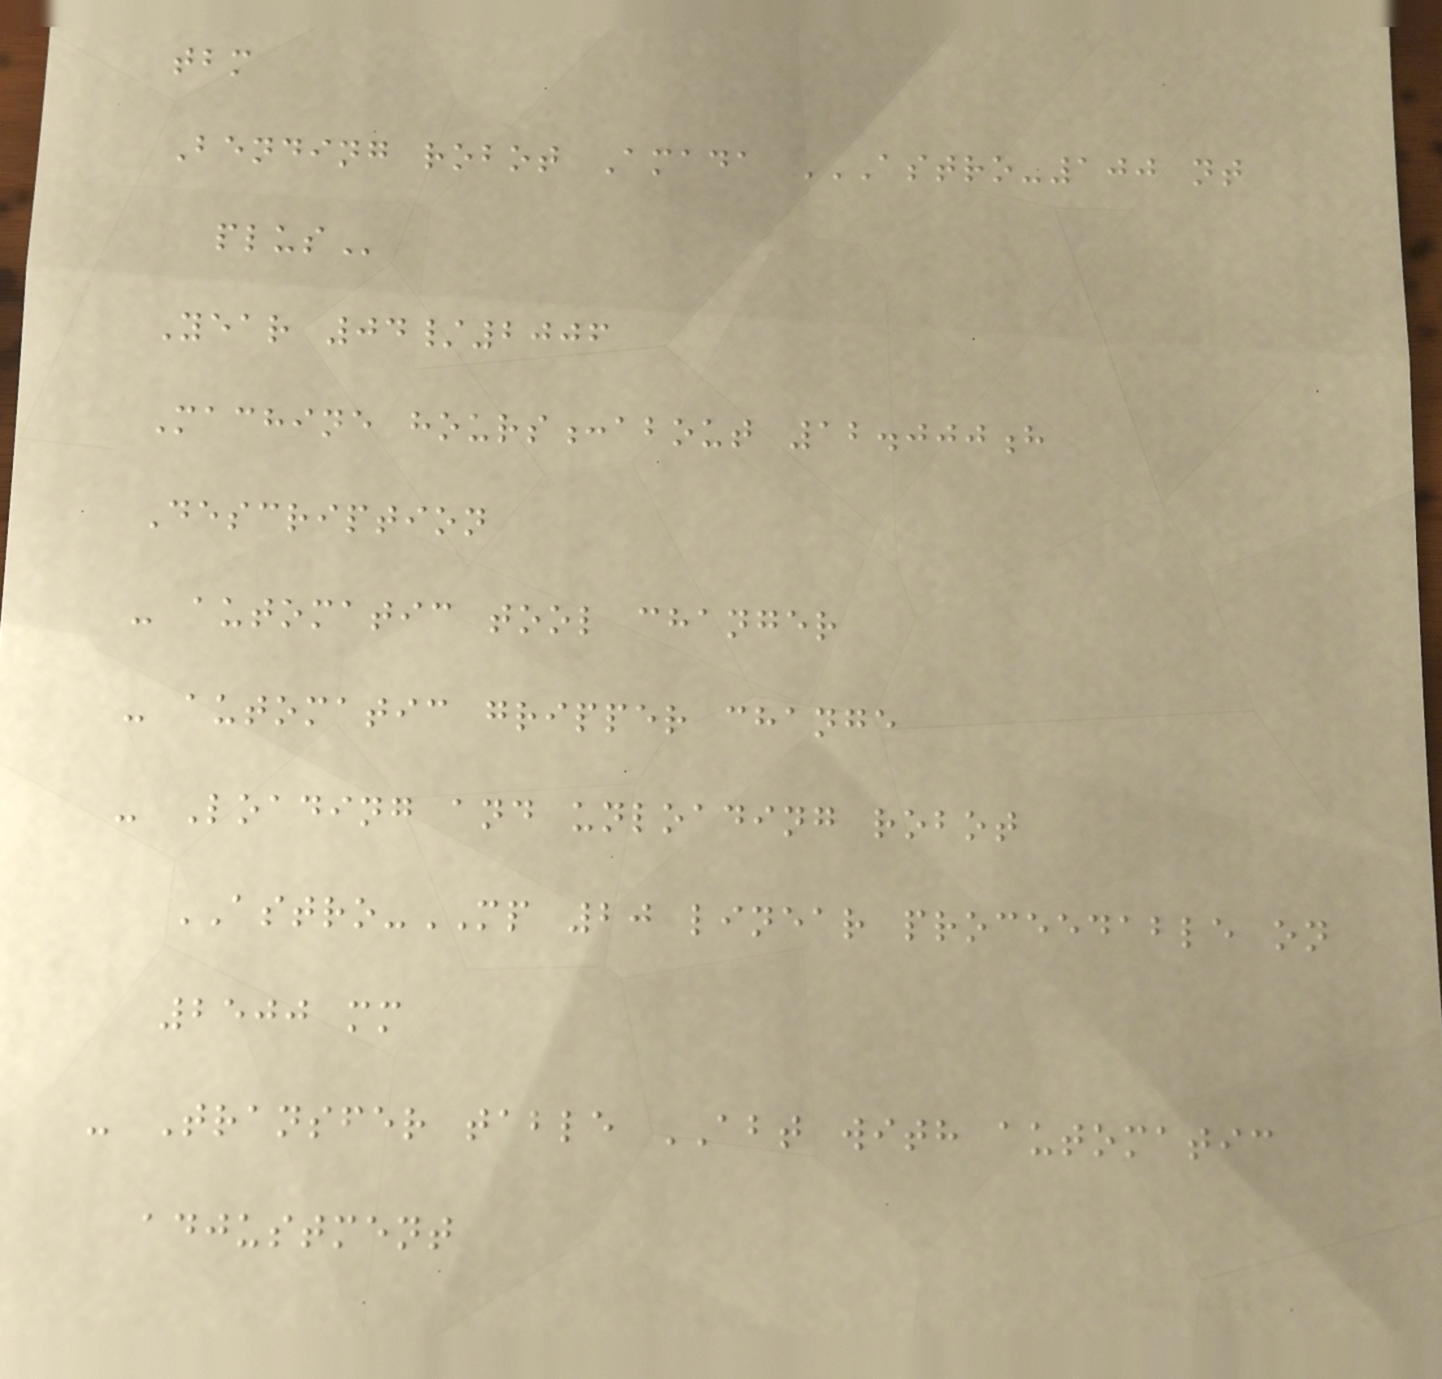tbm
Bending robot Amada ASTRO-100 NT
PLUS
Year 04/2006
Machine hours:about 12.000h
Description
- automatic tool changer
- automatic gripper change
- Loading and unloading robot
ASTRO-MP 20 linear proceedable on
2500 mm
- Transfer table ABT with automatic
adjustment
